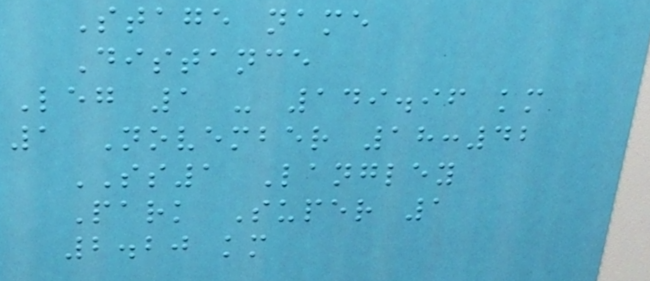Stage name
Distance
Leg 1 - 149.96 km
1 November 18:42
SS1 Langley
Park Super 1
2.20 km
